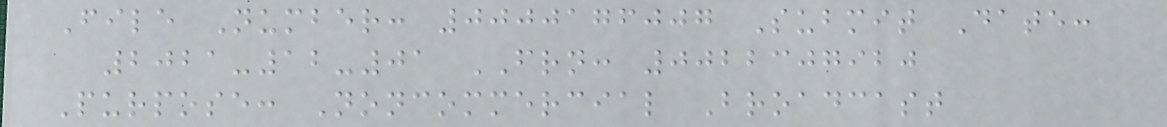File Number: 0000176007 Submit Date:
2021-12-01 FRN: 0022307920
Purpose: Noncommercial Broadcast
